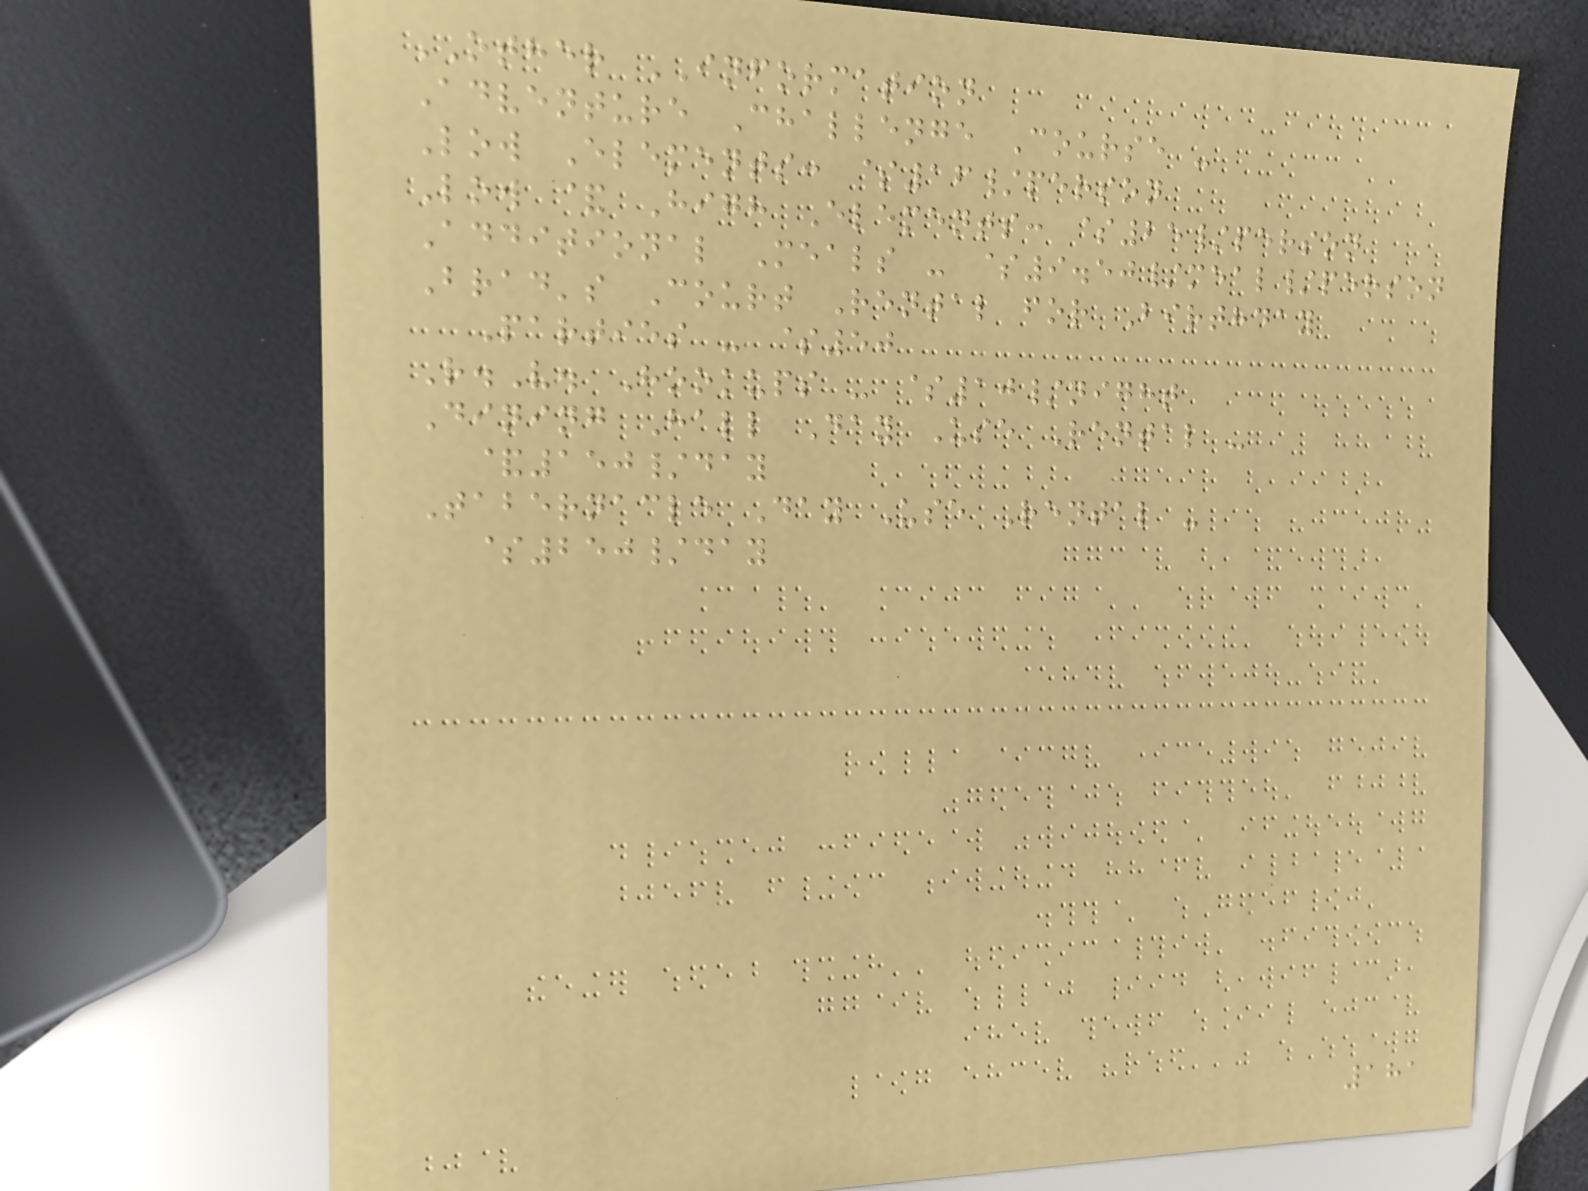OTHER INFORMATION
Adventure Challenge Course -
Low Elements: $16/person
Low & High Elements: $25/person
Additional Meals - $9.50/meal/person
Brad's Court Rental for Birthday
Parties - $50
R.V. Hookups - $10/night
Dining Hall Day Use Rental -
&150/day
Tabernacle Day Use Rental -
$250/day
181
